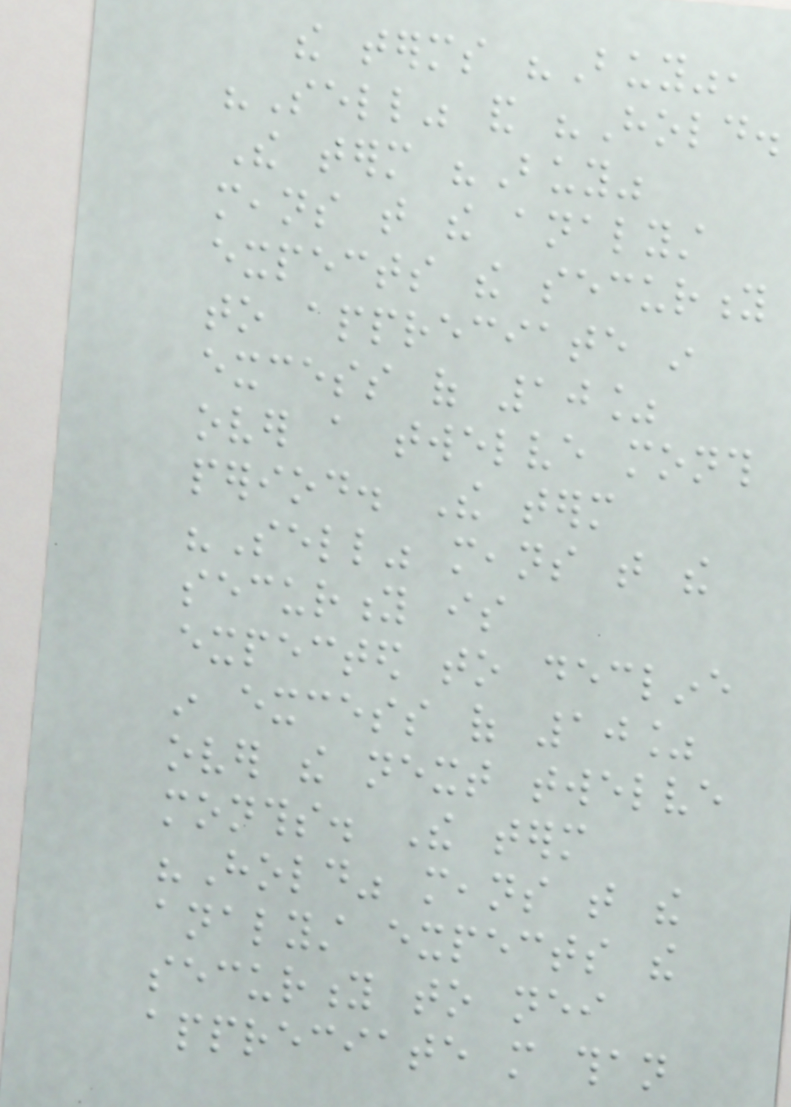the terms "Buy",
"Sell" and "Hold.
The term "Buy"
means that the analyst
expects the security
to appreciate in
excess of 10%
over a twelve month
period. The term
"Sell" means that the
security is
expected to decline
in excess of 10%
over the next twelve
months. The term
"Hold" means that the
analyst expects the
security to neither
appreciate more than
